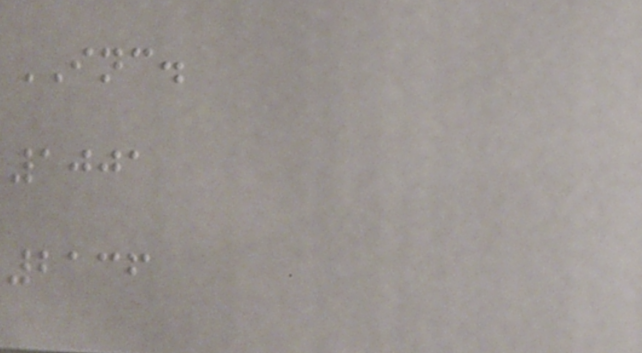INC.
1001
2136
